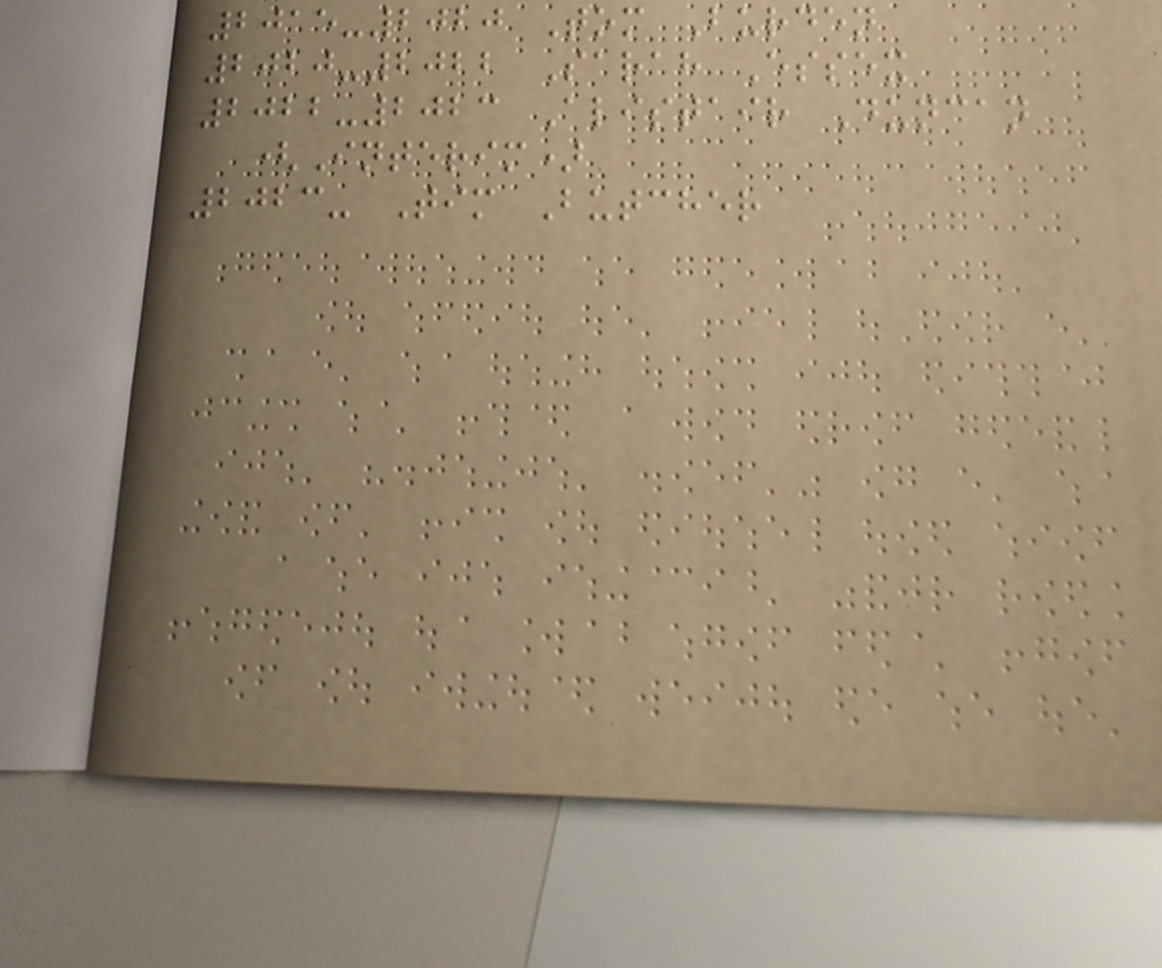2015-2020 Tom Burden
2020-2022 Sarah Essex
2022-2023 Alistair Duncan
(Interim)
2023- Tim Butcher
